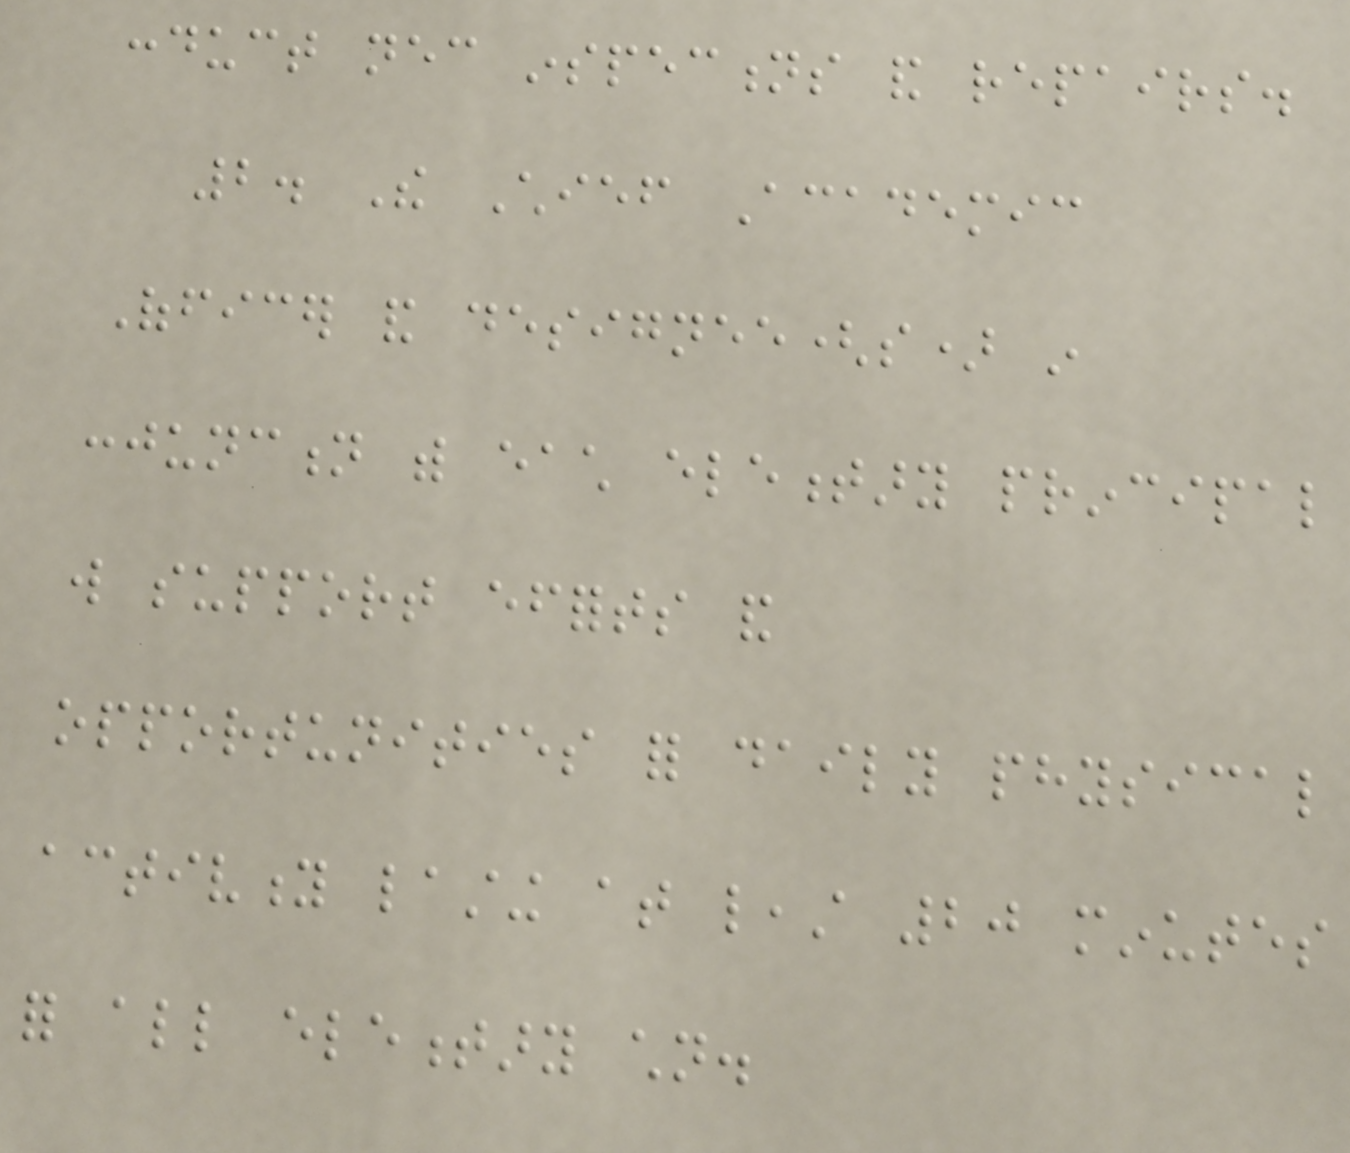conduct necessary inspections and repairs.
2. The Chief Academic
Officer and designee(s) in
conjunction with each elementary principal
will support efforts and
opportunities for daily physical
activity lasting at least 20 minutes
for all elementary children.
